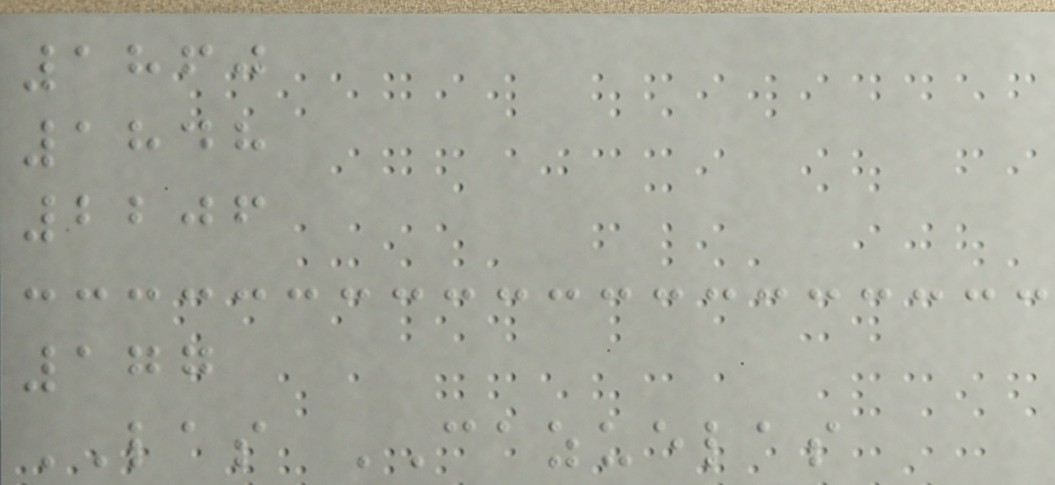1860
1848
2206
177
LAS CAZUELAS
